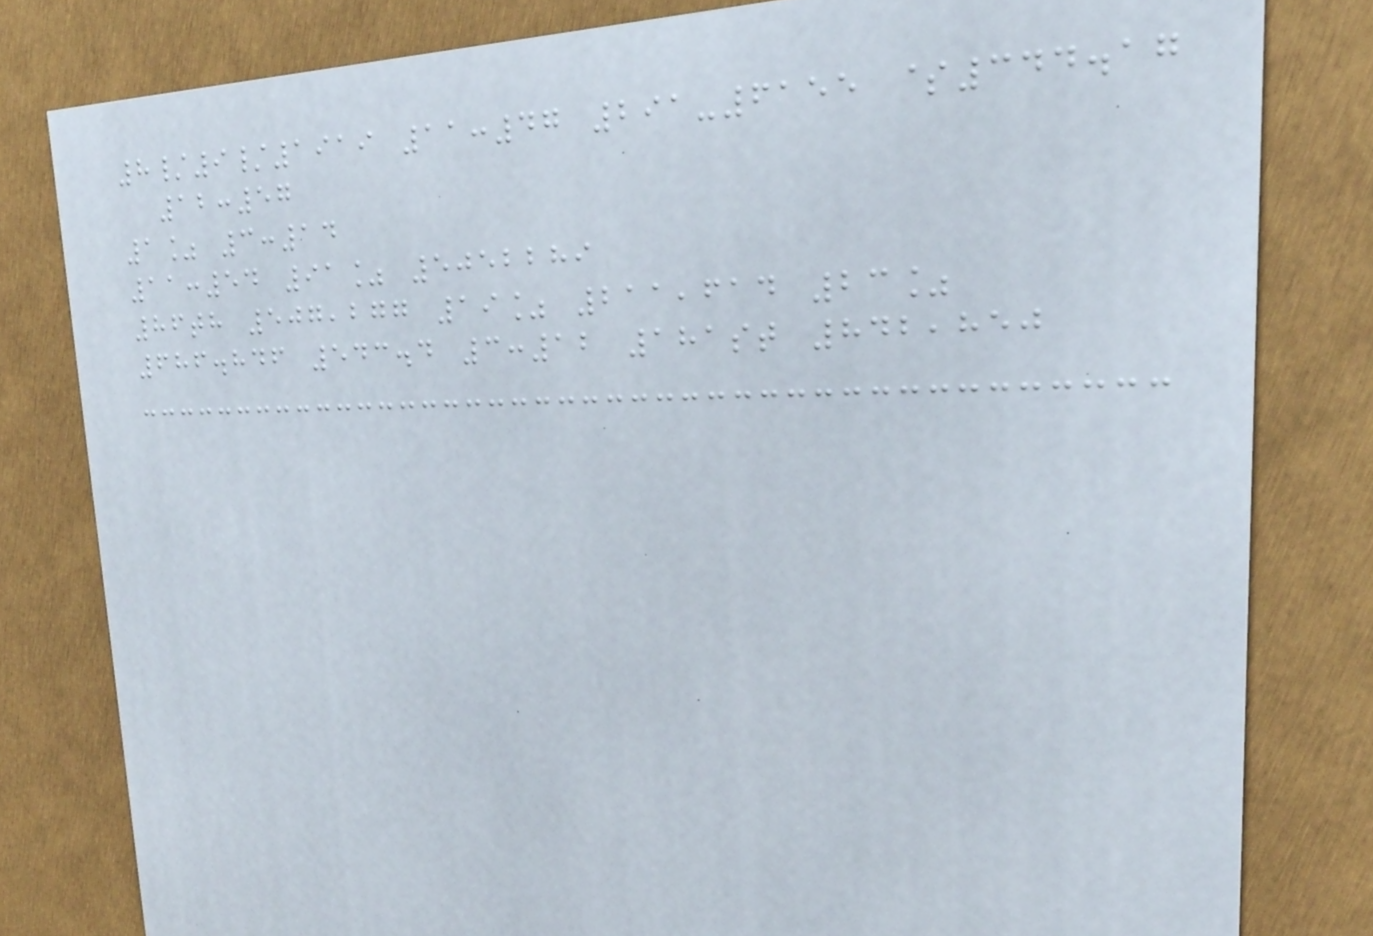8/9/1919 11:47 291-6155 $344.17
12:57
1% 3:14
11:54 91% 5052289
86th 507,277 19% 211,614 23%
686.846 543.4 3:12 181st 842,850
